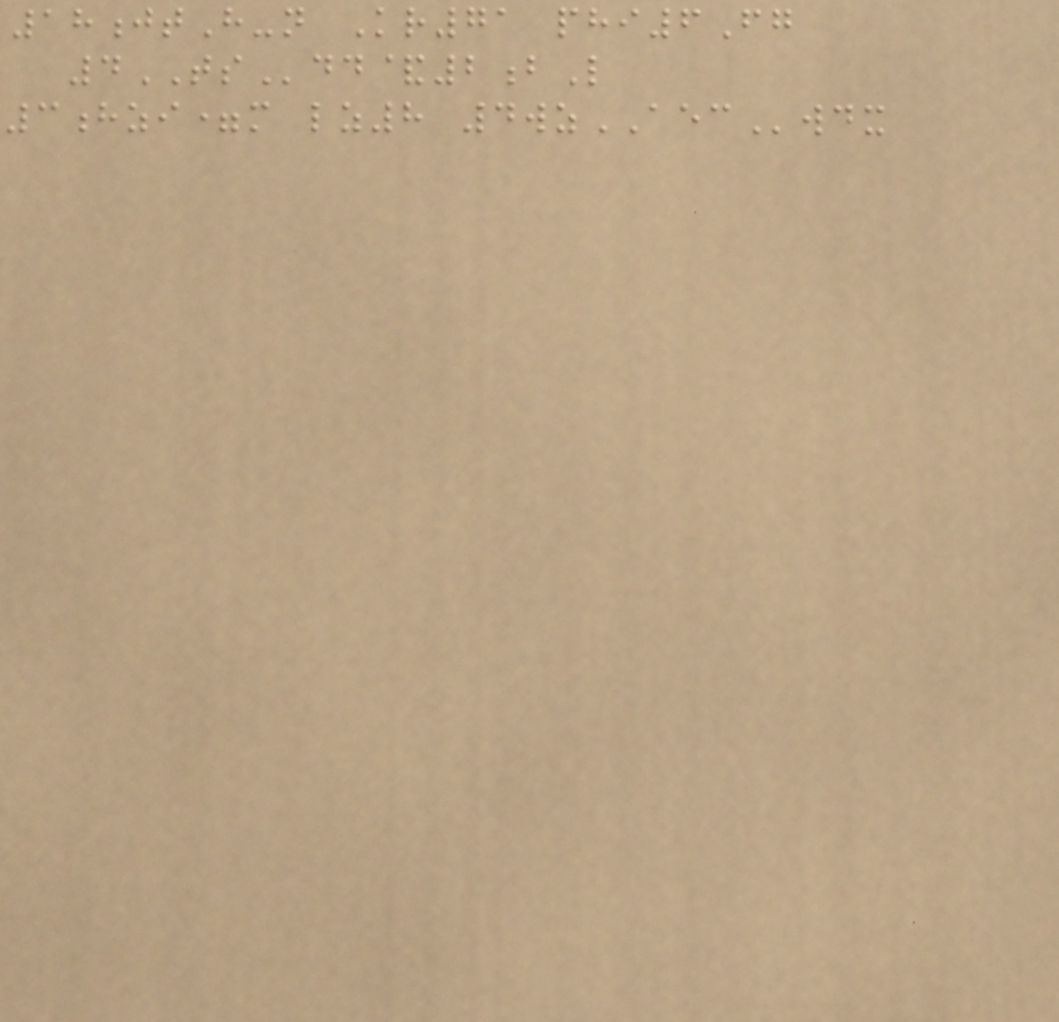18jtH-n Kr71 phi6Fg
4TSdd&2bL
3hzi=m lz8 4wzAECwdx
